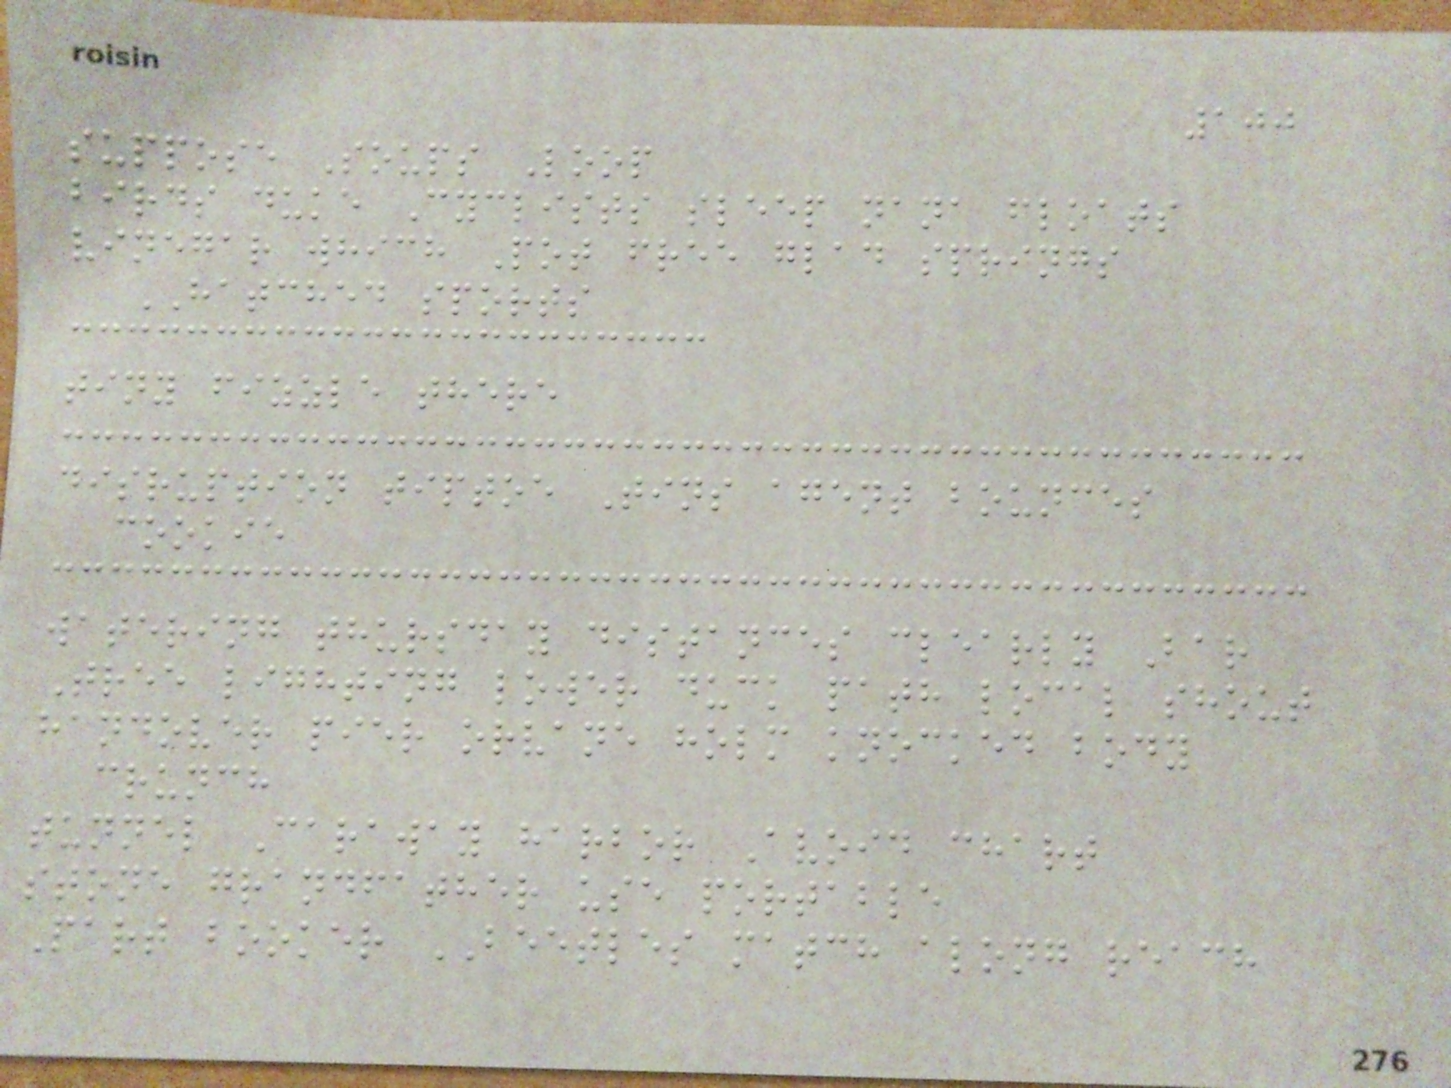100
suppose Soups Loop
birds duke Cyclists sleep nana floats
vinegar which Pot free glad springs
HATCHED sports
tiny fizzle there
disruption tiptoe Tins agent bounces
cookie
watering thursday distances clearly Bar
Tree lighting lower duck path local shout
handover pier orvane holm knocked body
crunch
tunnel Caraway harbor Avoid chart
stone grandfather use portable
Part booker BEETLES match along reach
